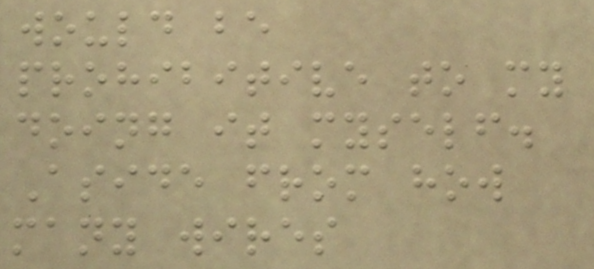would be
prohibitive to my
doing it myself.
Aside from how
many wires
